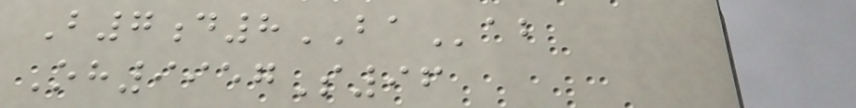B7d8BAab
Oh9957S96
